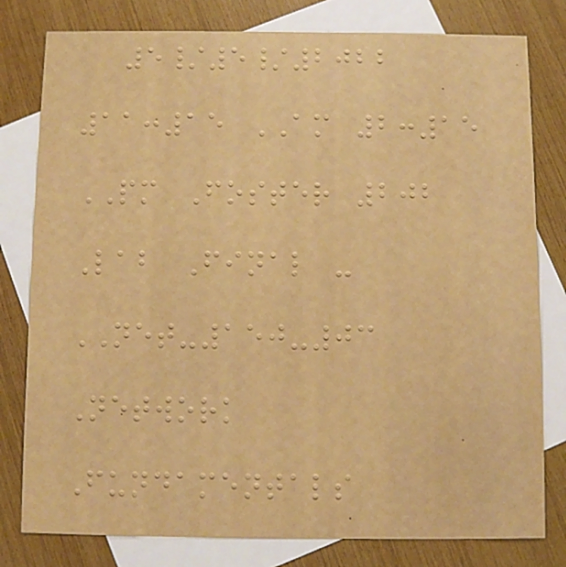5/5/2022
11:15 AM 2:15
PM Foster 202
Lab Final -
NET-150-03
Network
Fundamentals
